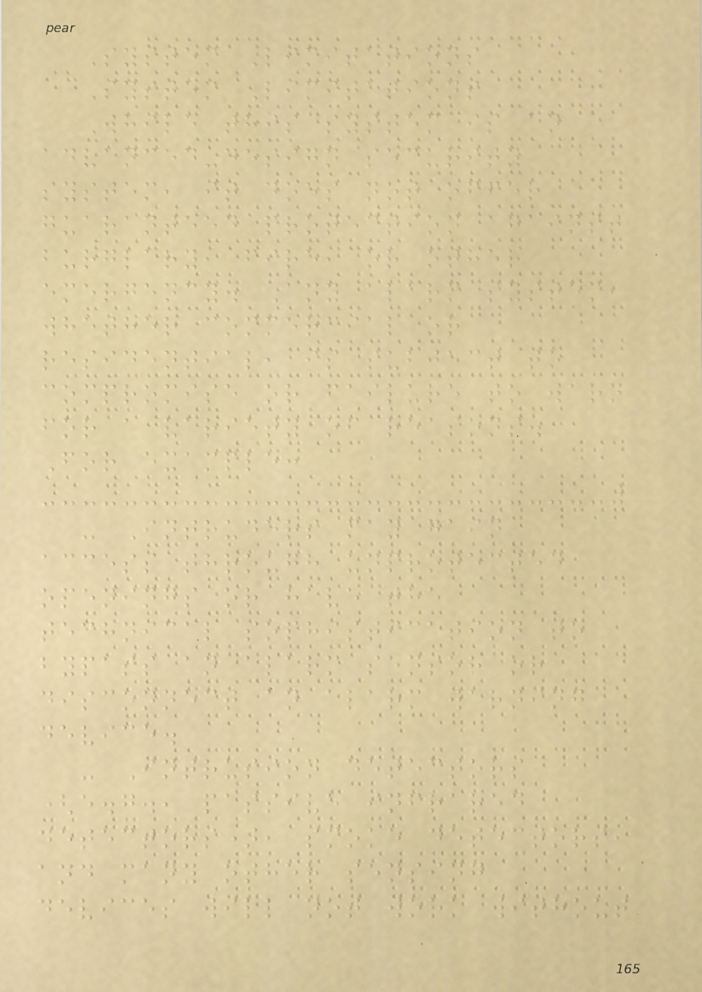System Limitations
System Limitations
While this system is an
advanced-design security
system, it does not offer
guaranteed protection against
burglary, fire, or other
emergency. Any alarm system,
whether commercial or
residential, is subject to
compromise or failure to warn
for a variety of reasons.
For example:
- Intruders may gain
access through unprotected
openings or have the
technical sophistication to
bypass an alarm sensor or
disconnect an alarm warning
device.
- Intrusion detectors
(e.g., passive infrared
detectors), smoke detectors,
and many other sensing
devices will not work without
